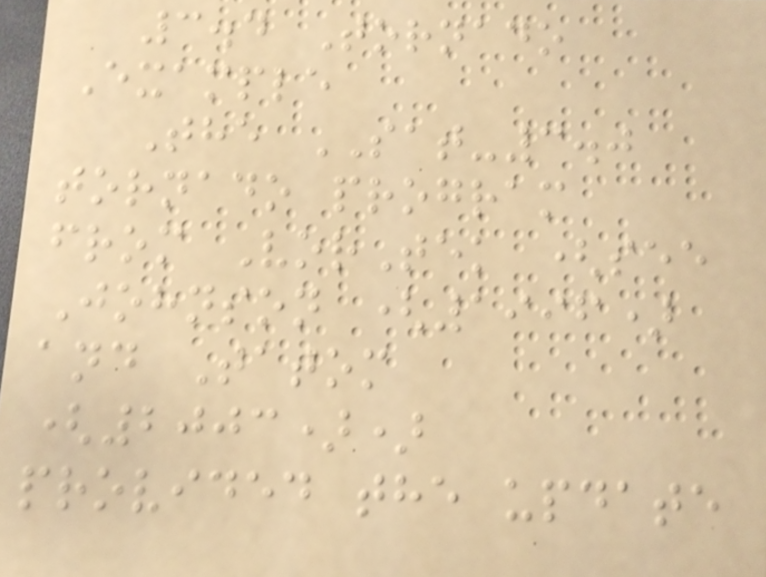3.4 Tornado
Example
The SAT-3.0
tornado program
from VorTek (see
Johnson (1996)
and Tatom
(2003))
provided the update
